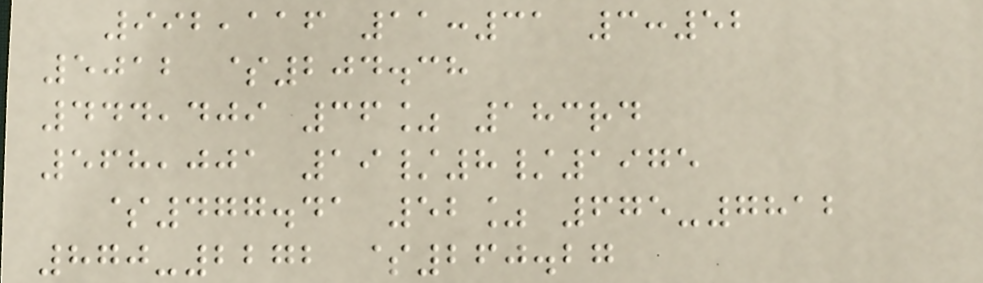992,116 11:31 3:52
5012 $204.38
444,409 36% 183rd
568,001 19/8/1975
$477.41 52% 675-7812
870-2272 $260.27
